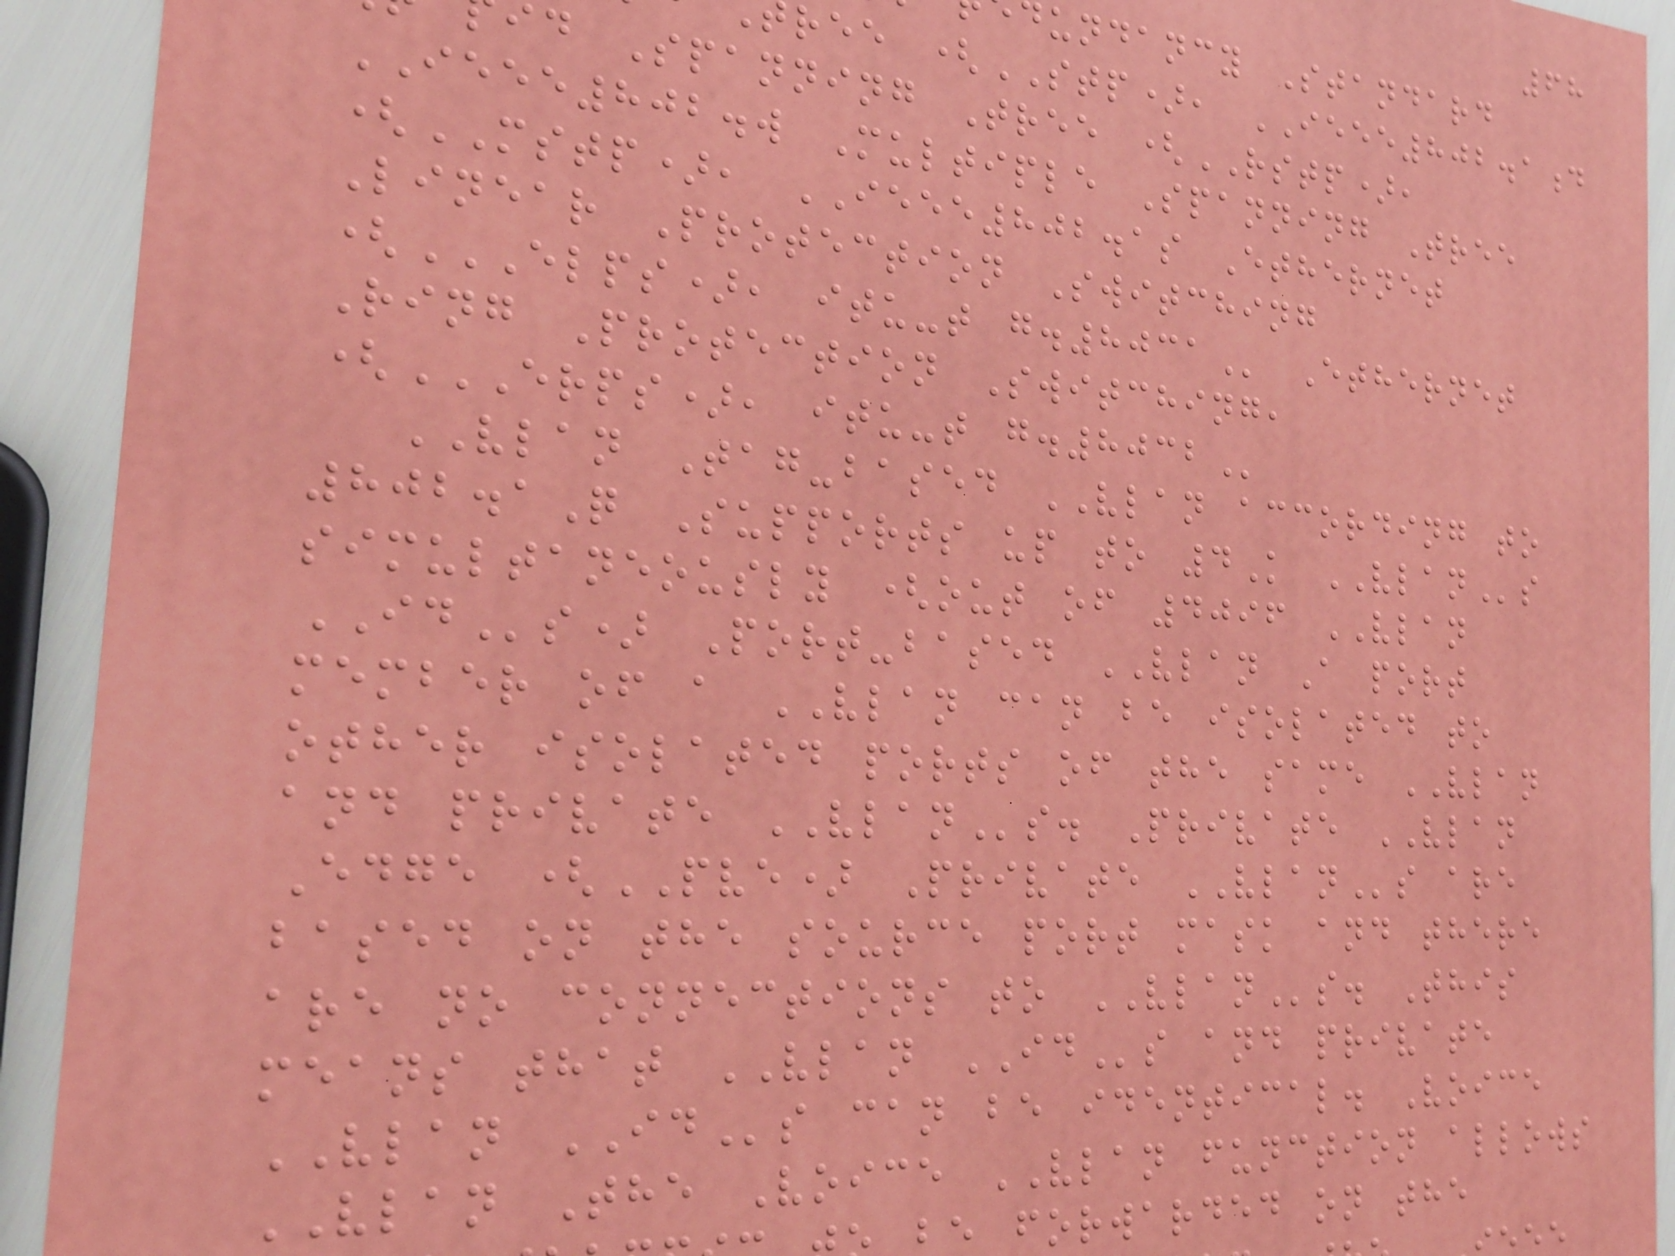68
undancy Standard
ree (STP), IEEE802.1d
d Spanning Tree (RSTP),
IEEE802.w Multiple Spanning Tree
(MSTP), IEEE802.1s Ethernet
Linear Protection Switching
(ELPS), ITU-T G.8031 Ethernet
Ring Protection Switching,
(ERPS), ITU-T G.8032
VLAN Tag-based VLAN according to
802.1Q Supports up to 4K VLANs
simultaneously (out of 4096 VLAN
IDs) Port-based VLAN A port
member of a VLAN can be isolated to
other isolated ports of the same VLAN
and private VLANs. Private VLAN
Edge (PVE) Private VLANs are
based on the source port mask and there
are no connections to VLANs. This
means that VLAN IDs and private
VLAN IDs can be identical. Voice
VLAN The Voice VLAN function allows
e forwarded on the
